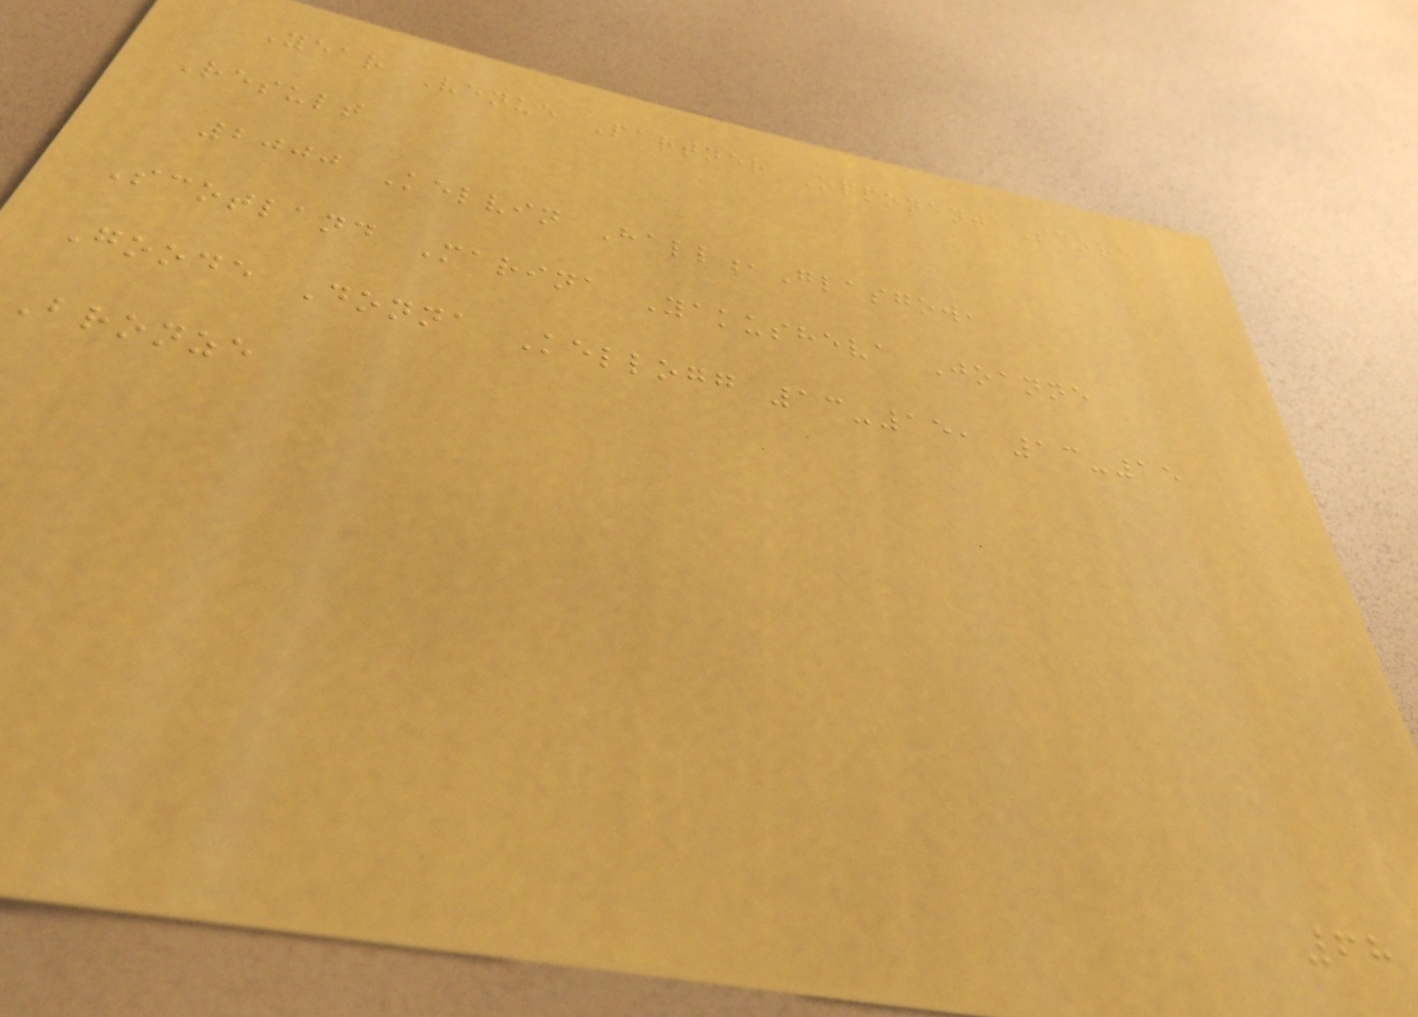Year Venue Partner Opponent Score
Result
2000 Kelvin Hall,Glasgow,
Scotland Marina Yakusheva Joanne
Goode Donna Kellogg 13-15, 13-15
Bronze
68
